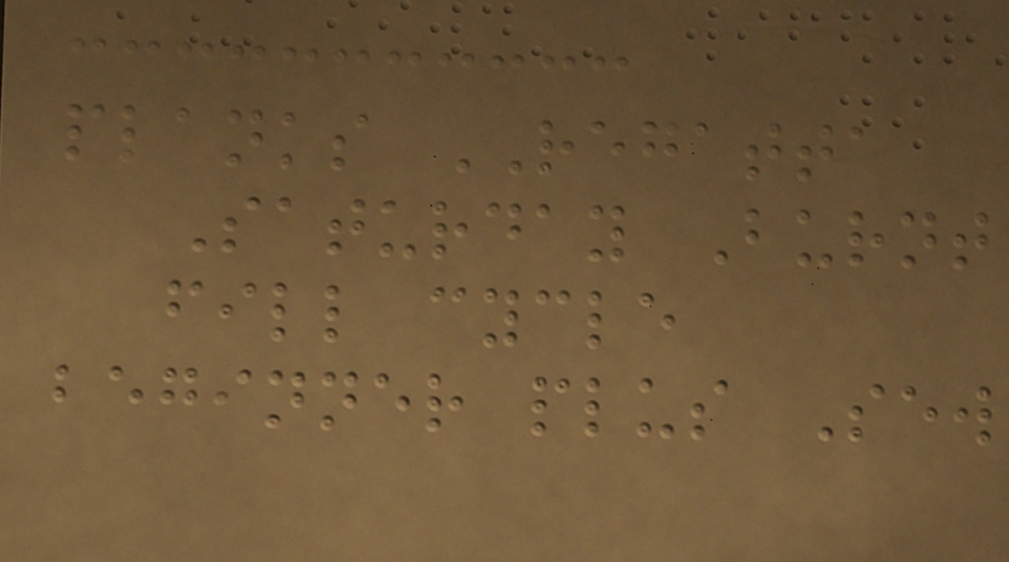planks REGATTA
Saturday Burnt
fill cycle
beginner plus Sew
